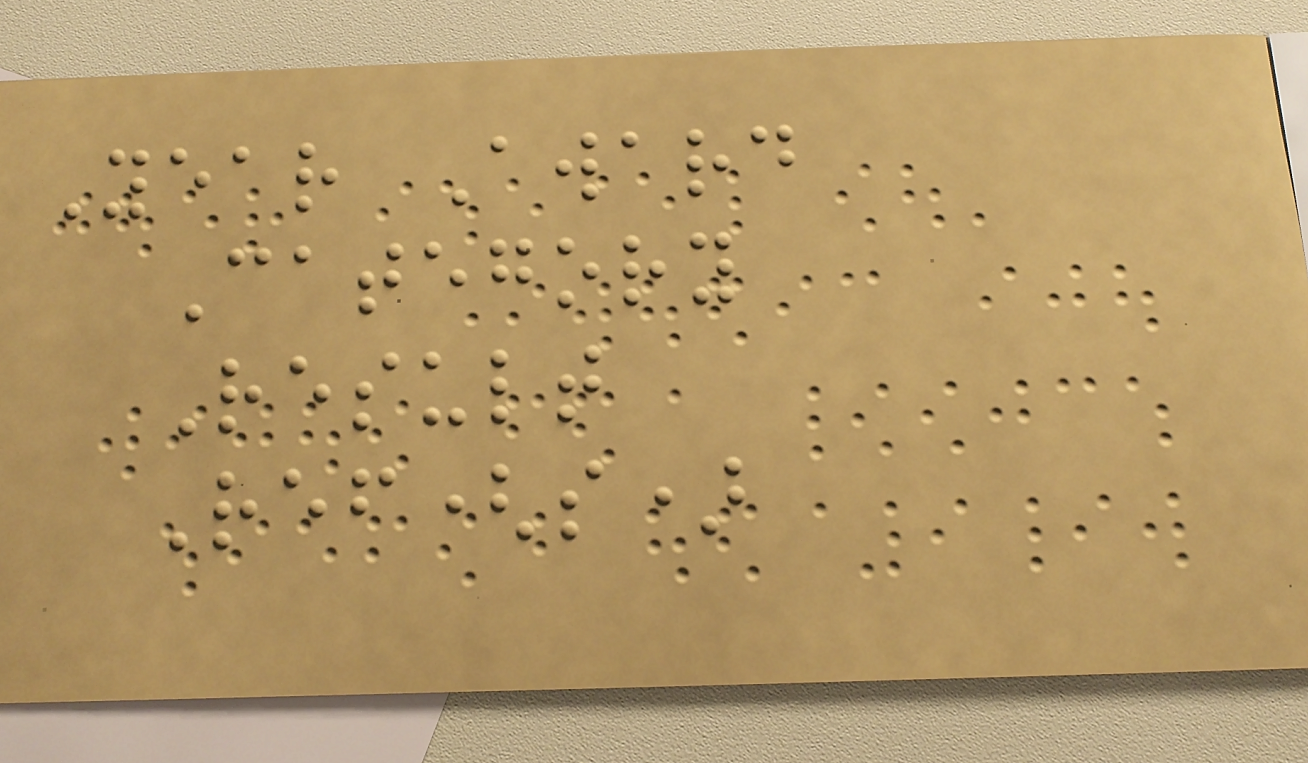Year Award
Category
Result
Ref(s)
